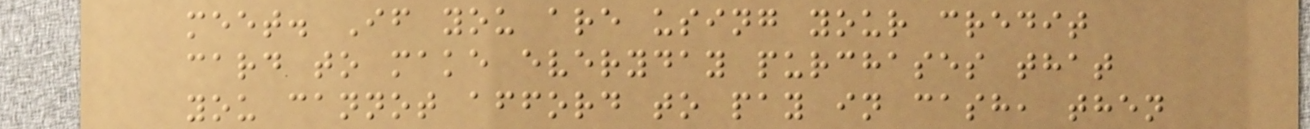meet. If you are using your credit
card to make everyday purchases that
you cannot afford to pay in cash, then
